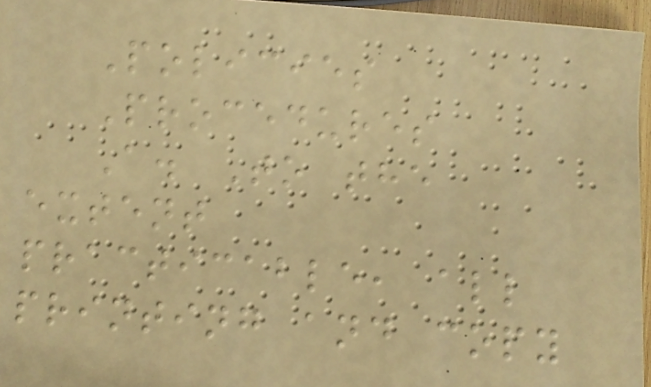Policies
Procedures
A. To the
extent
practicable, all
printing and copy
